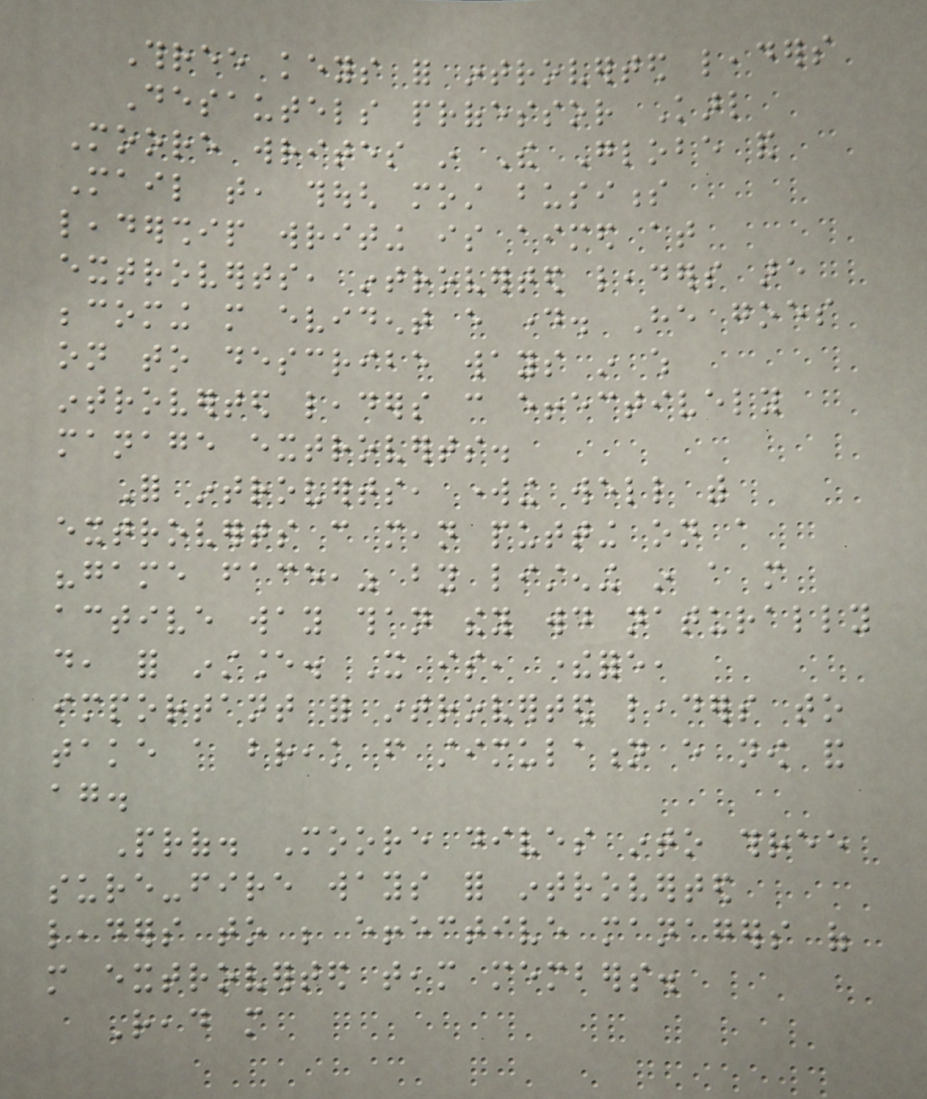Three keys for introverted leaders
Desautels professor Karl
Moore writes in The Globe and
Mail that, though most business
leadership writing is aimed at
extroverts, introverted leaders are
becoming more evident every day. He goes
on to describe ways in which
introverted leaders can effectively
manage extroverts.
For introverts, working well with
extroverts can mean putting on a
"game face," by listening in a more
active way than they would naturally
do, for instance. It is, therefore,
important for introverted leaders to
take a break from stimulation every now and
again.
Prof. Moore dives into three
sure-fire ways for introverted
leaders to be effective managers of
more extroverted team members.
Read more
